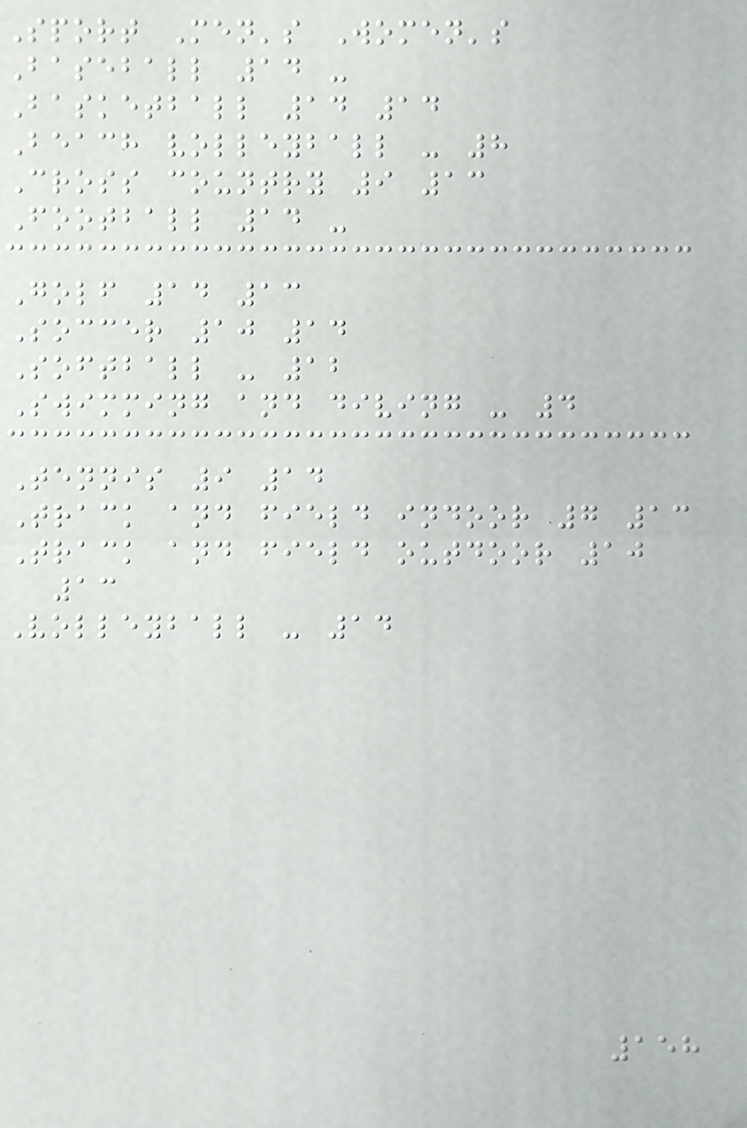Sport Men's Women's
Baseball 14 -
Basketball 14 14
Beach volleyball - 8
Cross country 9 13
Football 14 -
Golf 14 13
Soccer 10 14
Softball - 12
Swimming and diving - 4
Tennis 9 14
Track and field indoor 7 13
Track and field outdoor 10
13
Volleyball - 14
158
